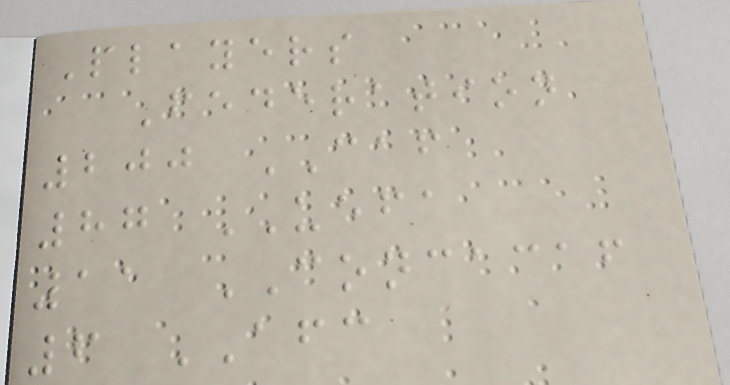Players
Federation
200 CAF
87 UEFA
11 CONCACAF
6 AFC
